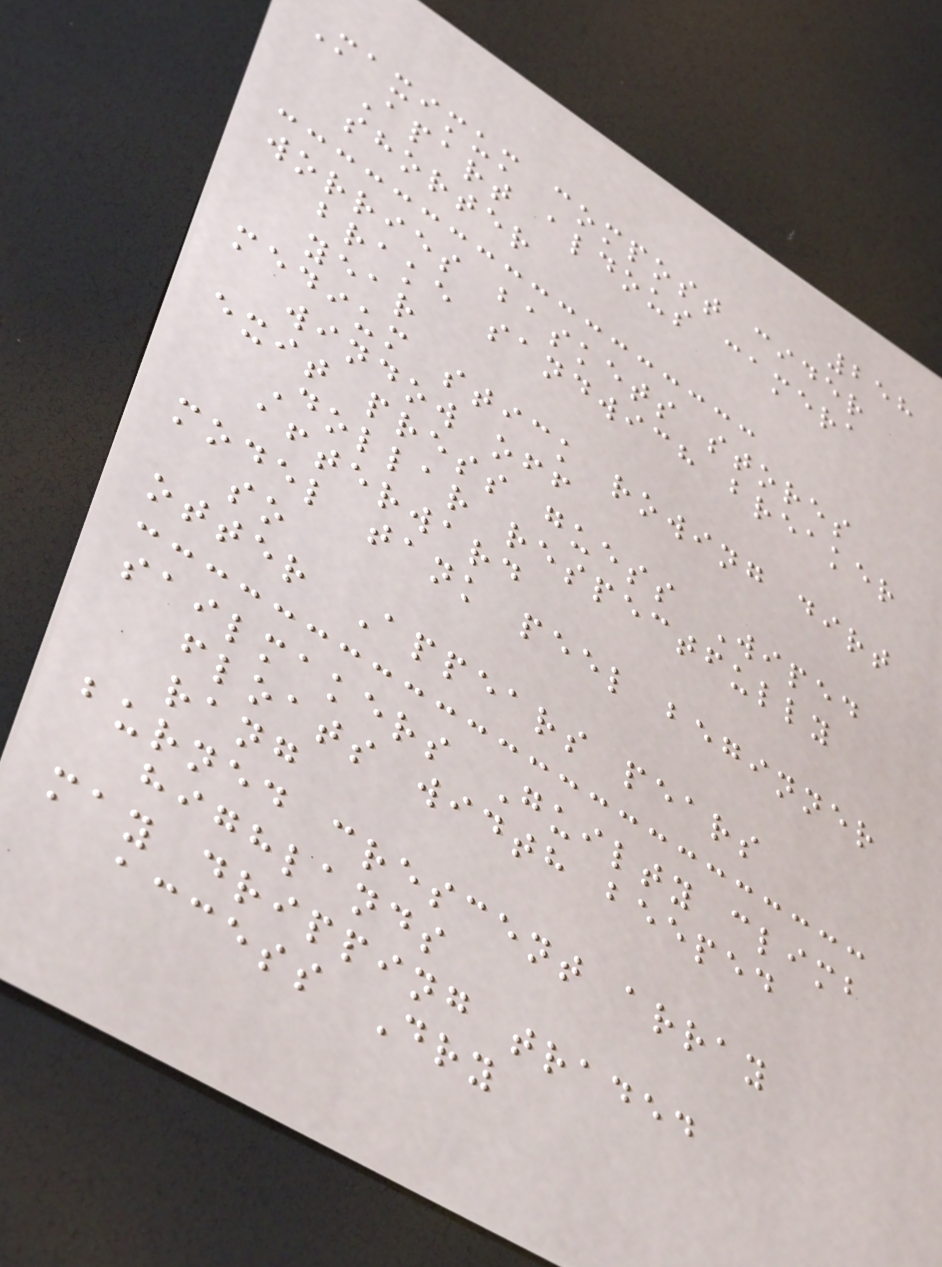258
Maximum compost cider
Apart aldous camera
shorter
worries baskets stores
brake sandwich breaker
year
medium stick rowing dirt
window off
exit press guess Wiped
Dollar respectfully
afterward
model tank peel beginner
so
otter Appears pears
sailmakers Guilty climb
floats width beeped
rang
burned crescent array
highlands
may dripping traded
access Dry
